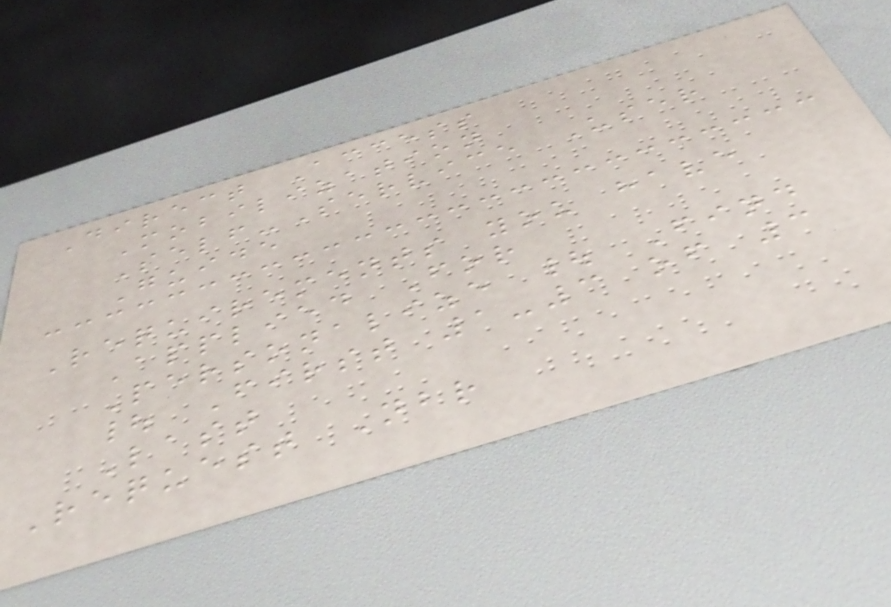Direct Access
Mobilization
Self-Service User
Guide
Requirements you have
Applied For
Personalize | Find
| First 1-3 of 3
Last
Request Nbr
